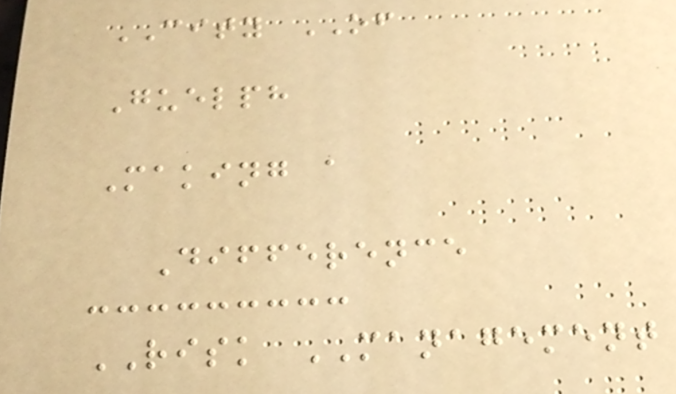CITY OF
Guelph
Making a
Difference
RISK MANAGEMENT
